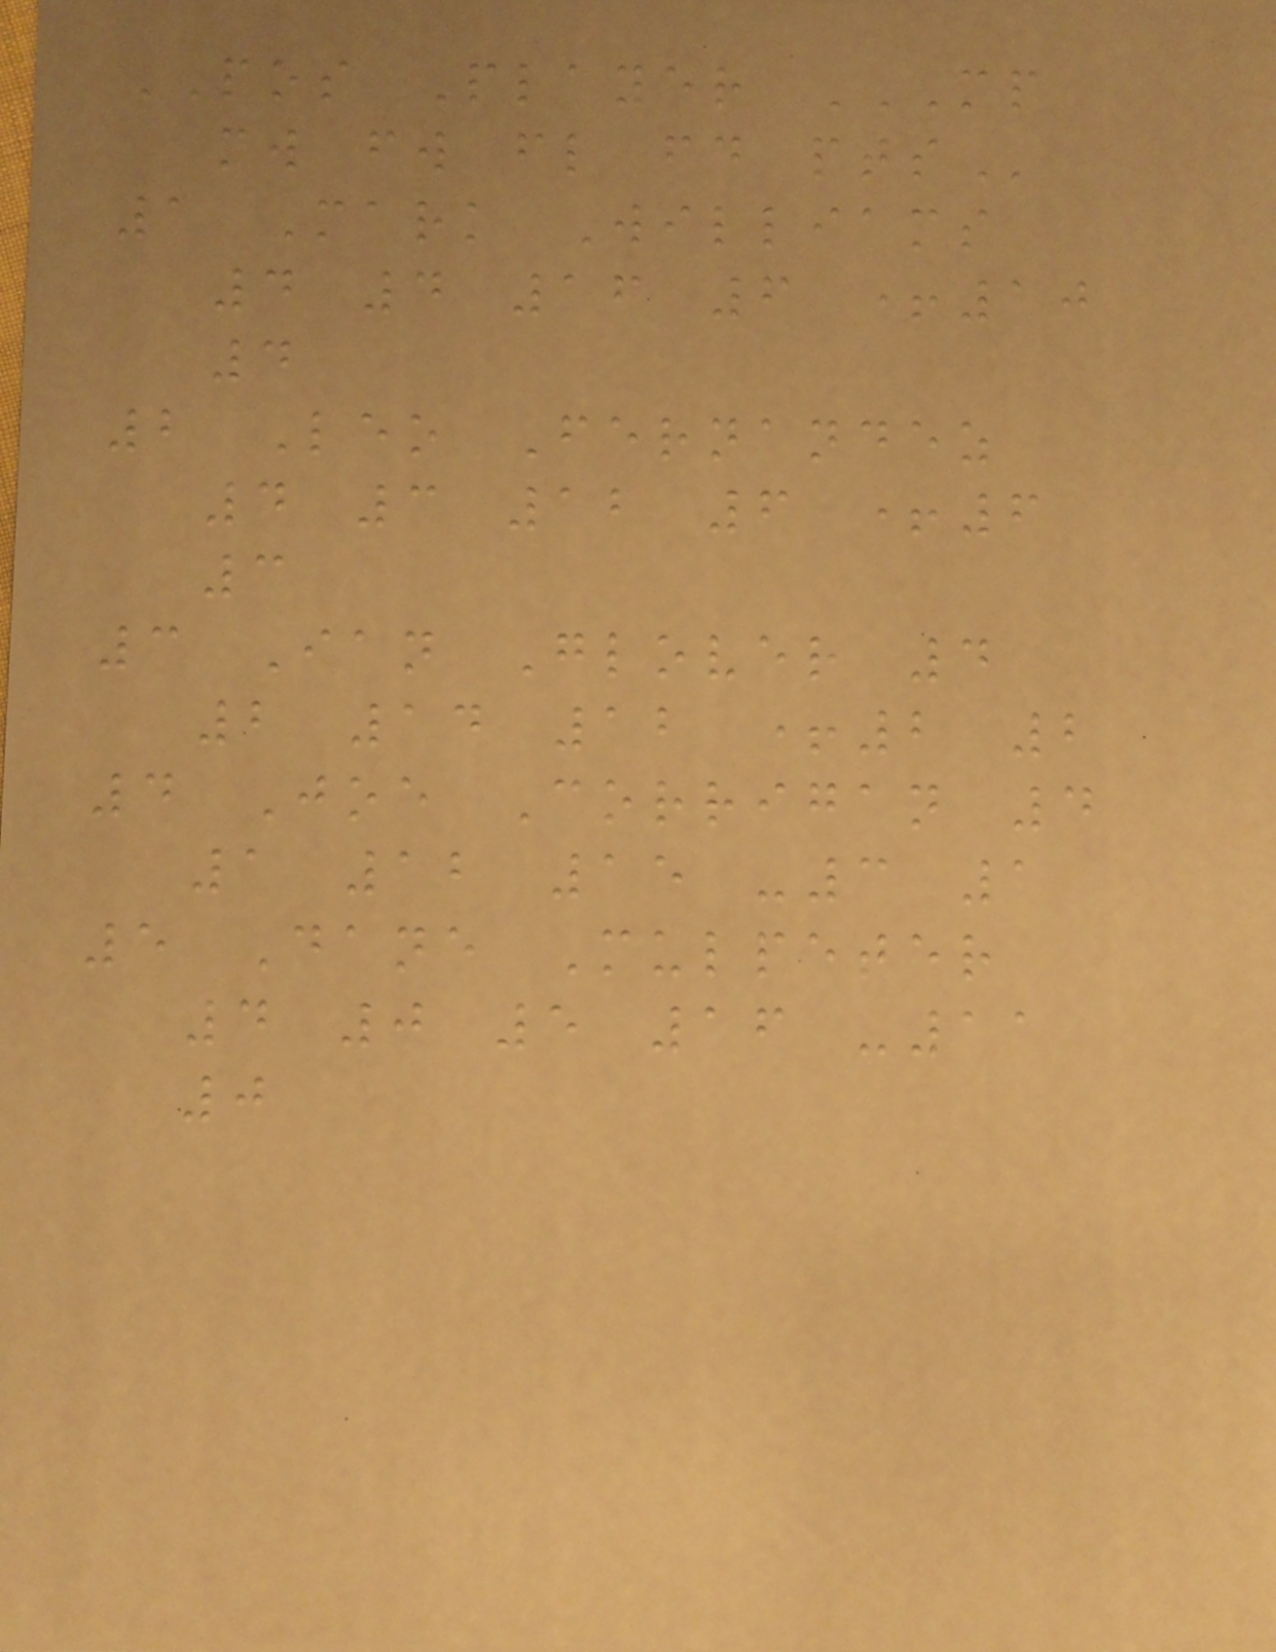POS Player MP
MW FW FL FD PTS
1 Mark Williams
4 4 16 6 +10
4
2 Leo Fernandez
4 3 12 6 +6
3
3 Ian Glover 4
2 14 12 +2 2
4 Joe Corrigan 4
1 12 15 -3 1
5 Dane Mulpeter
4 0 5 16 -11
0
